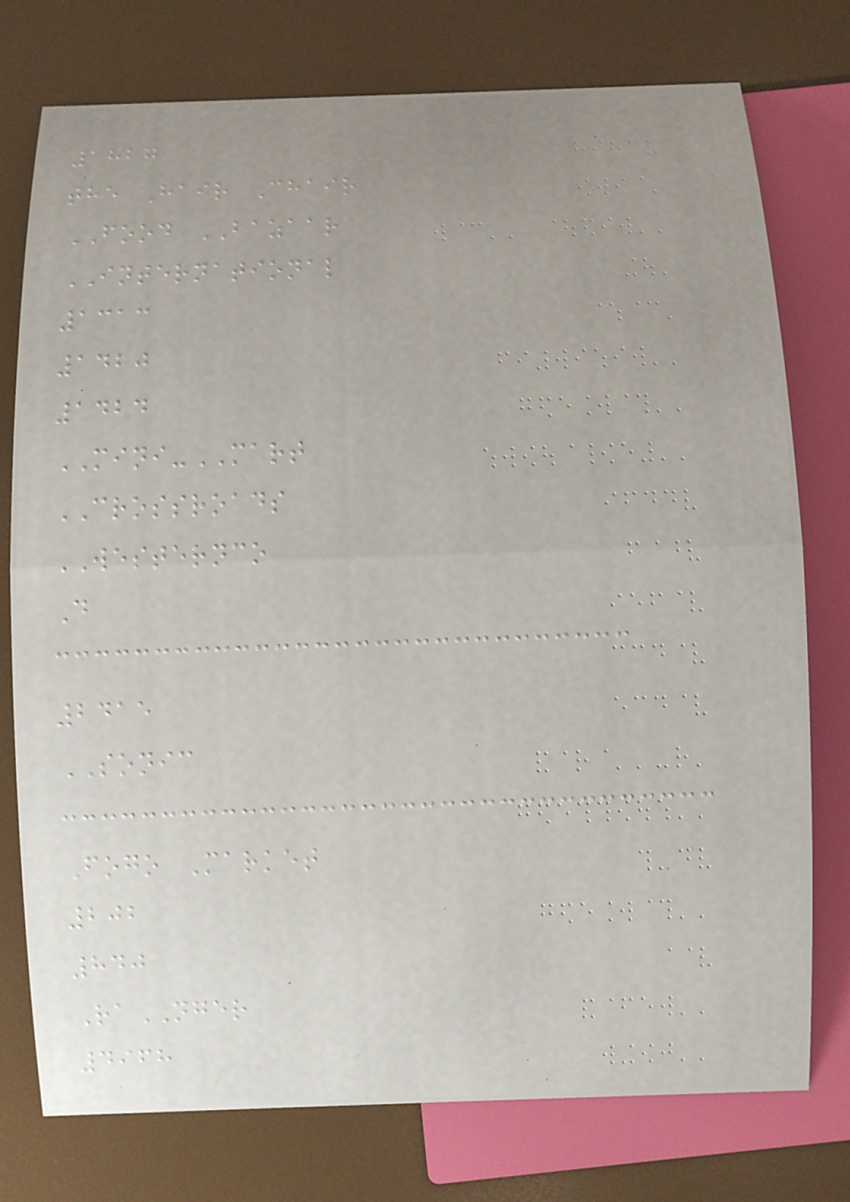1827
the Hair Chair
FOOD BAZAAR
INTERNATIONAL
1313
1420
1424
MINI-MART
CROSSROADS
WESTERNCO
D
2415
SONIC
Fogo Market
202
840
RaNGER
4968
